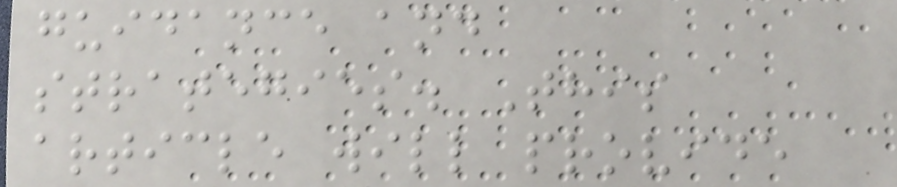guidance and
strategies. This
article will provide
